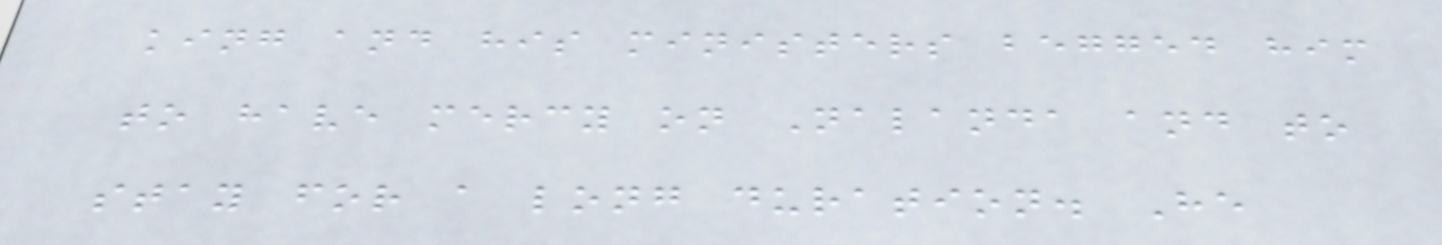king and his ministers begged him
to have mercy on Nalanda and to
stay for a long duration. He
